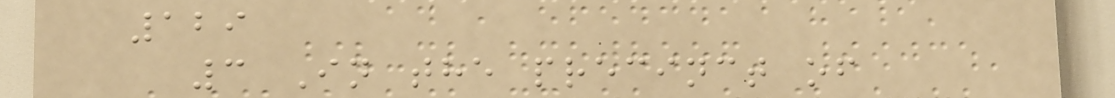129
3 In the precinct of
